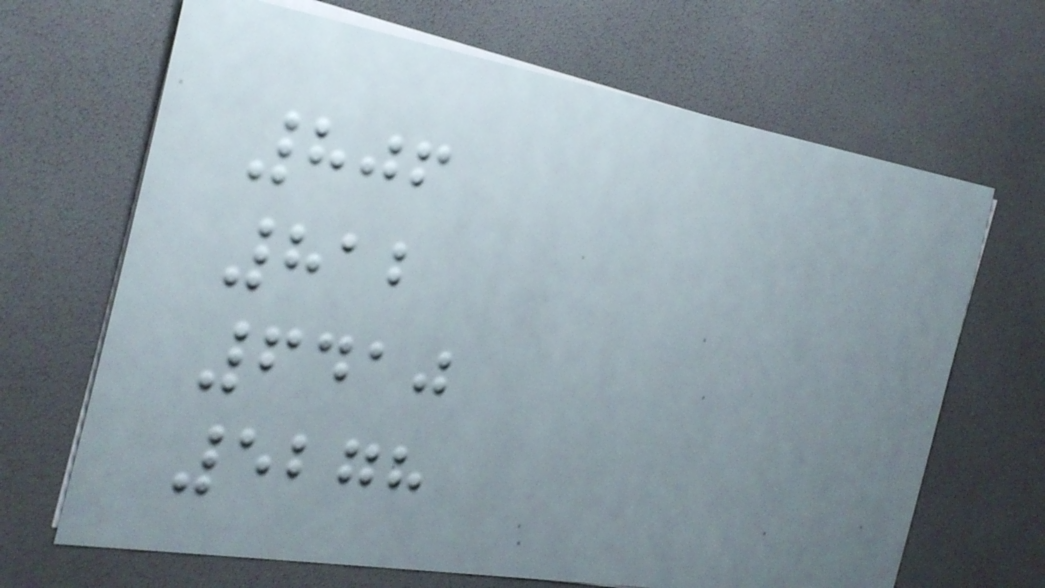806
812
6410
5278
